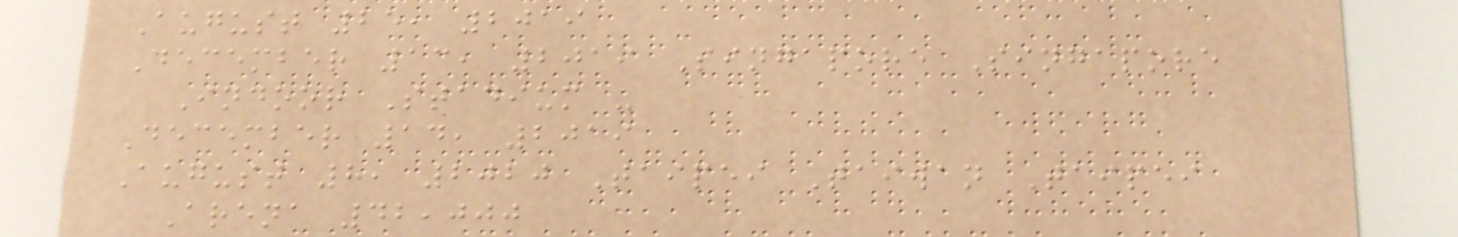August 25, 2019
December 13, 2019 Singapore Singapore
Indoor Stadium -
December 14, 2019
August 8, 2020 Taipei Taiwan Taipei
Arena 42,000
